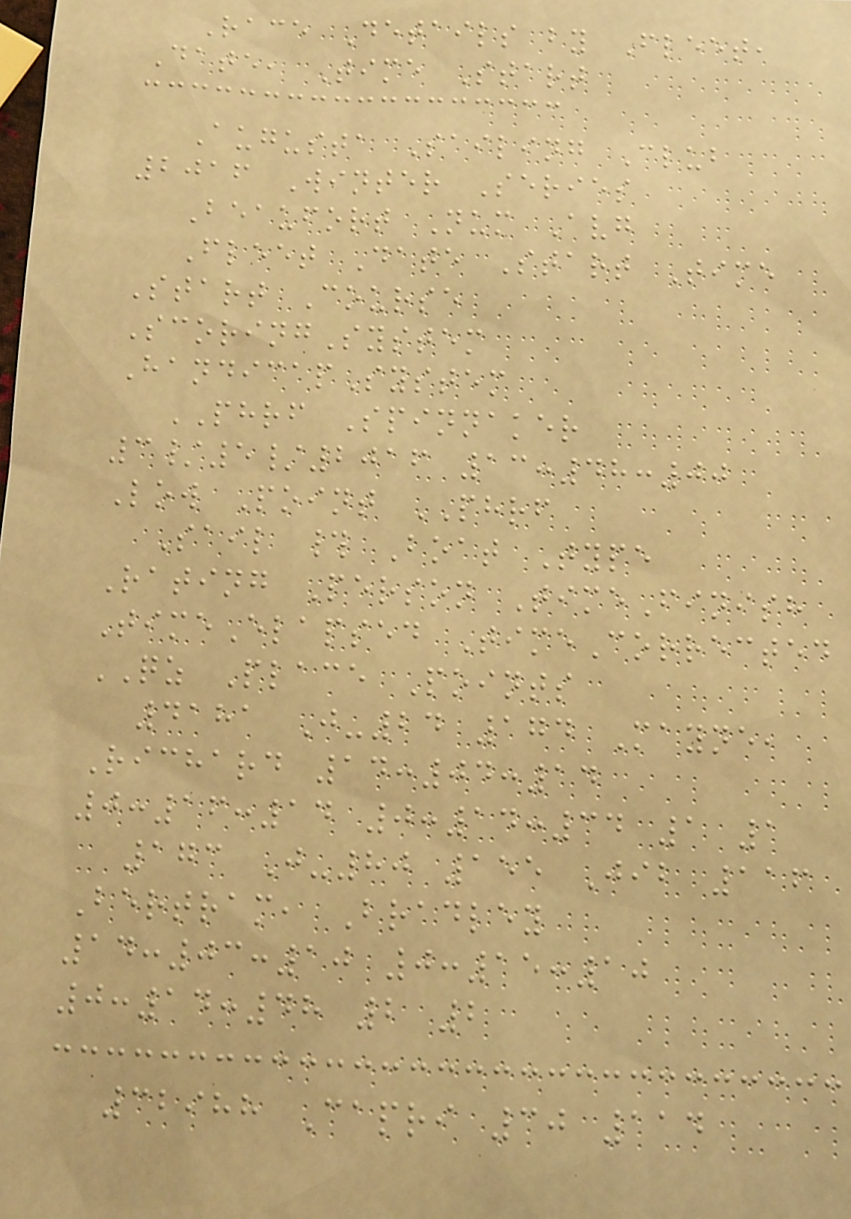Race Details by Fleet,
Date, Time Start
Augusta Sailing Club
2016 Winter Series
Beaufort Num Avg
Fleet Date Start Time
Start Course
ScoringSystem
HandicapSystem
PHRF Spinnaker
3/5/2016 13:48:00
Low Point PHRF
Sail # Boat Type
Rating Person TimeFinish
TimeElapsed TimeCorrected
QZ Place Points
4181 J-24 174 Mayne,
Richard 14:04:14
0:16:14 0:14:34 1 1
173 J-80 155 Jib 116
Bertram, Bradley
14:03:10 0:15:10
0:14:48 2 2
32988 Capri 30 114
